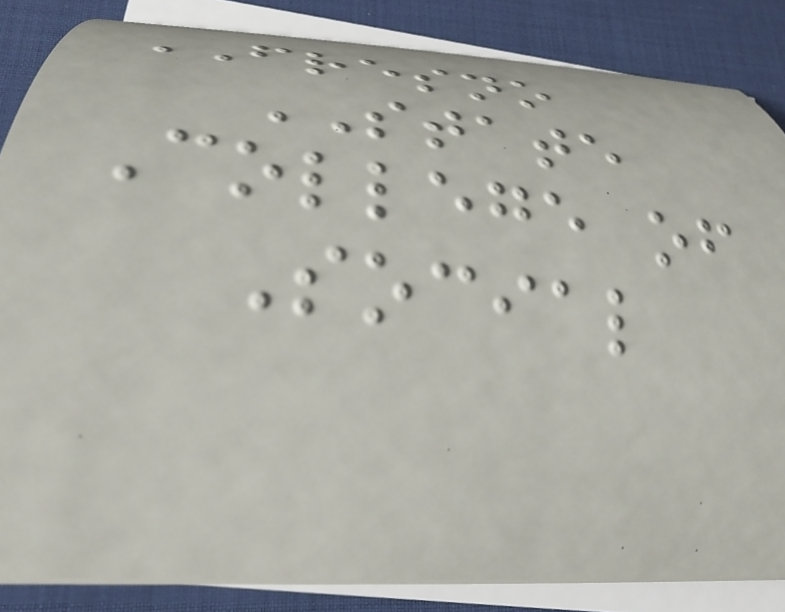FRESNO
STATE
College of
Social
